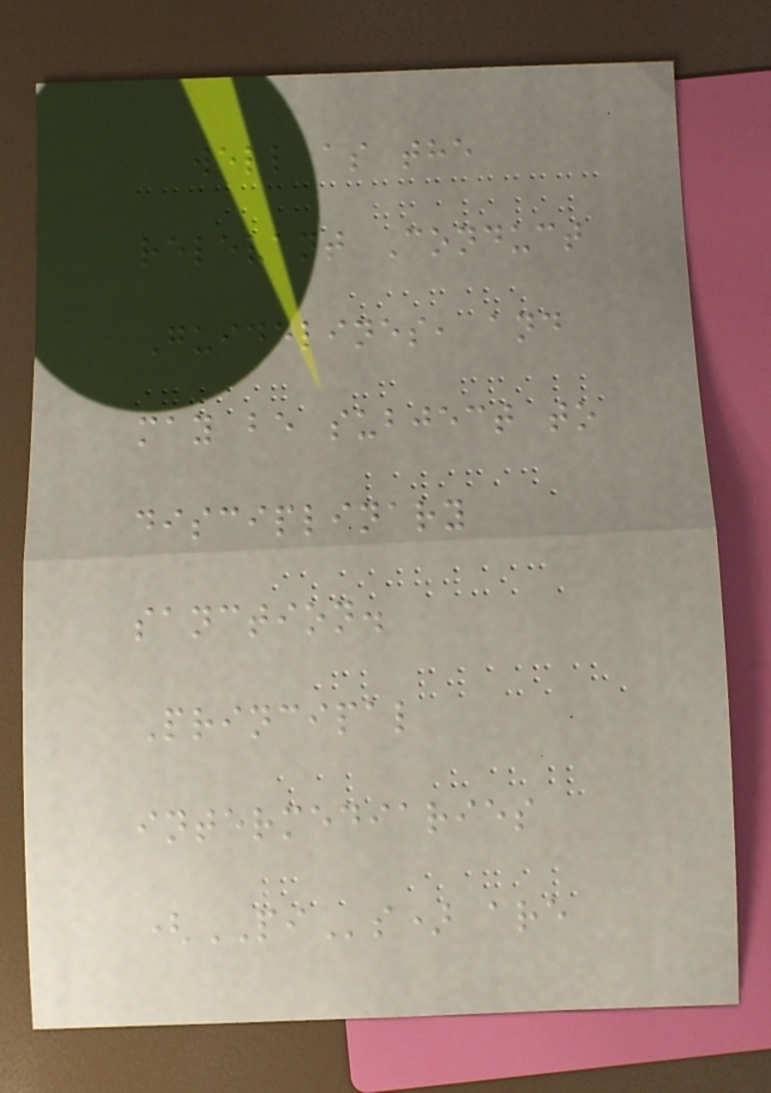well as the
relevant Conduct
Guidelines, and
may be subject to
disciplinary
sanction.
Principal
intermediaries
(PIs) are
